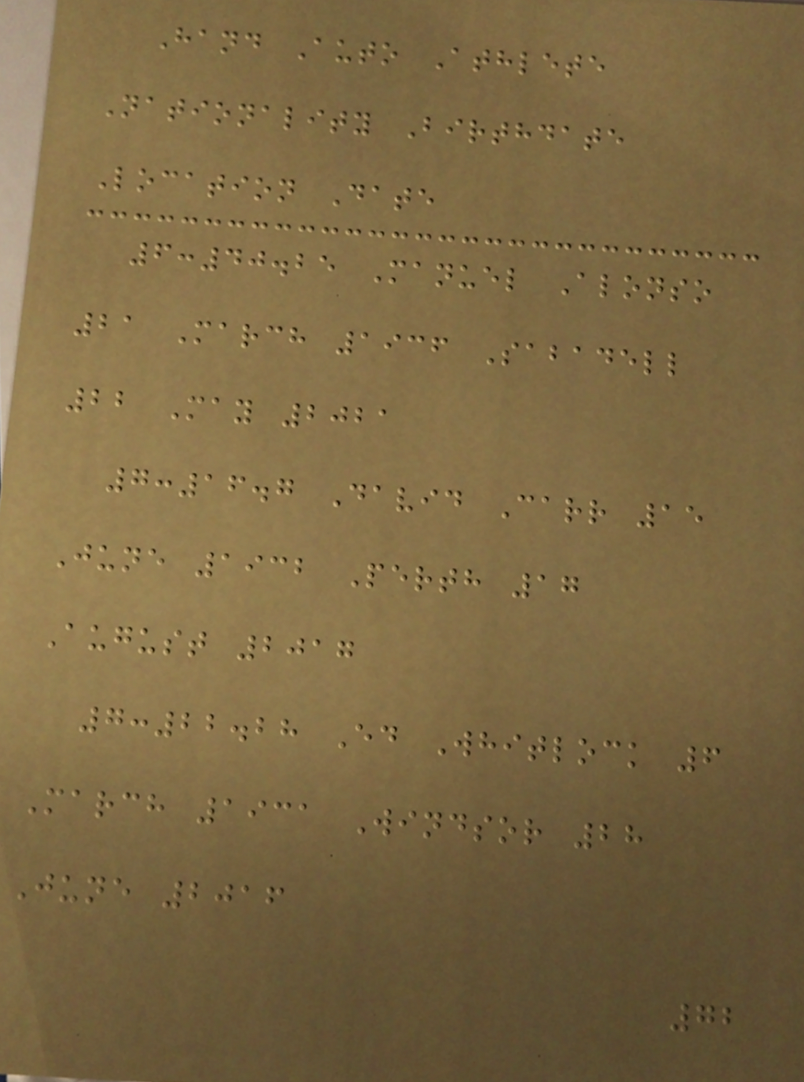Hand Auto Athlete
Nationality Birthdate
Location Date
6:40.25 Manuel Alonso
21 March 1936 Sabadell
22 May 2021
7:16.7 David Carr 15
June 1932 Perth 17
August 2017
7:22.28 Ed Whitlock 6
March 1931 Windsor 28
June 2016
72
